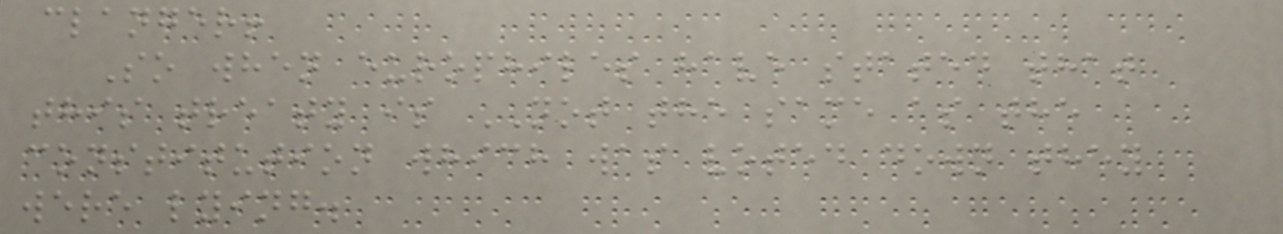clanger!
So when europhiles have stated that
this treaty is NOT the same as the
constitution which was voted down they
were lying.
